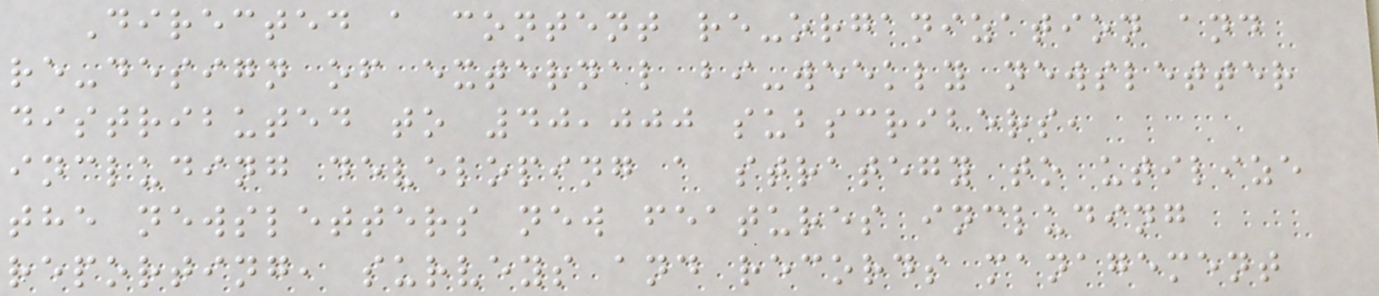Directed a content re-organization and
re-design of external bi-weekly newsletter
distributed to 40,000 subscribers,
including developing a strategy to utilize
the newsletters new features including
reporting, surveys and records management
